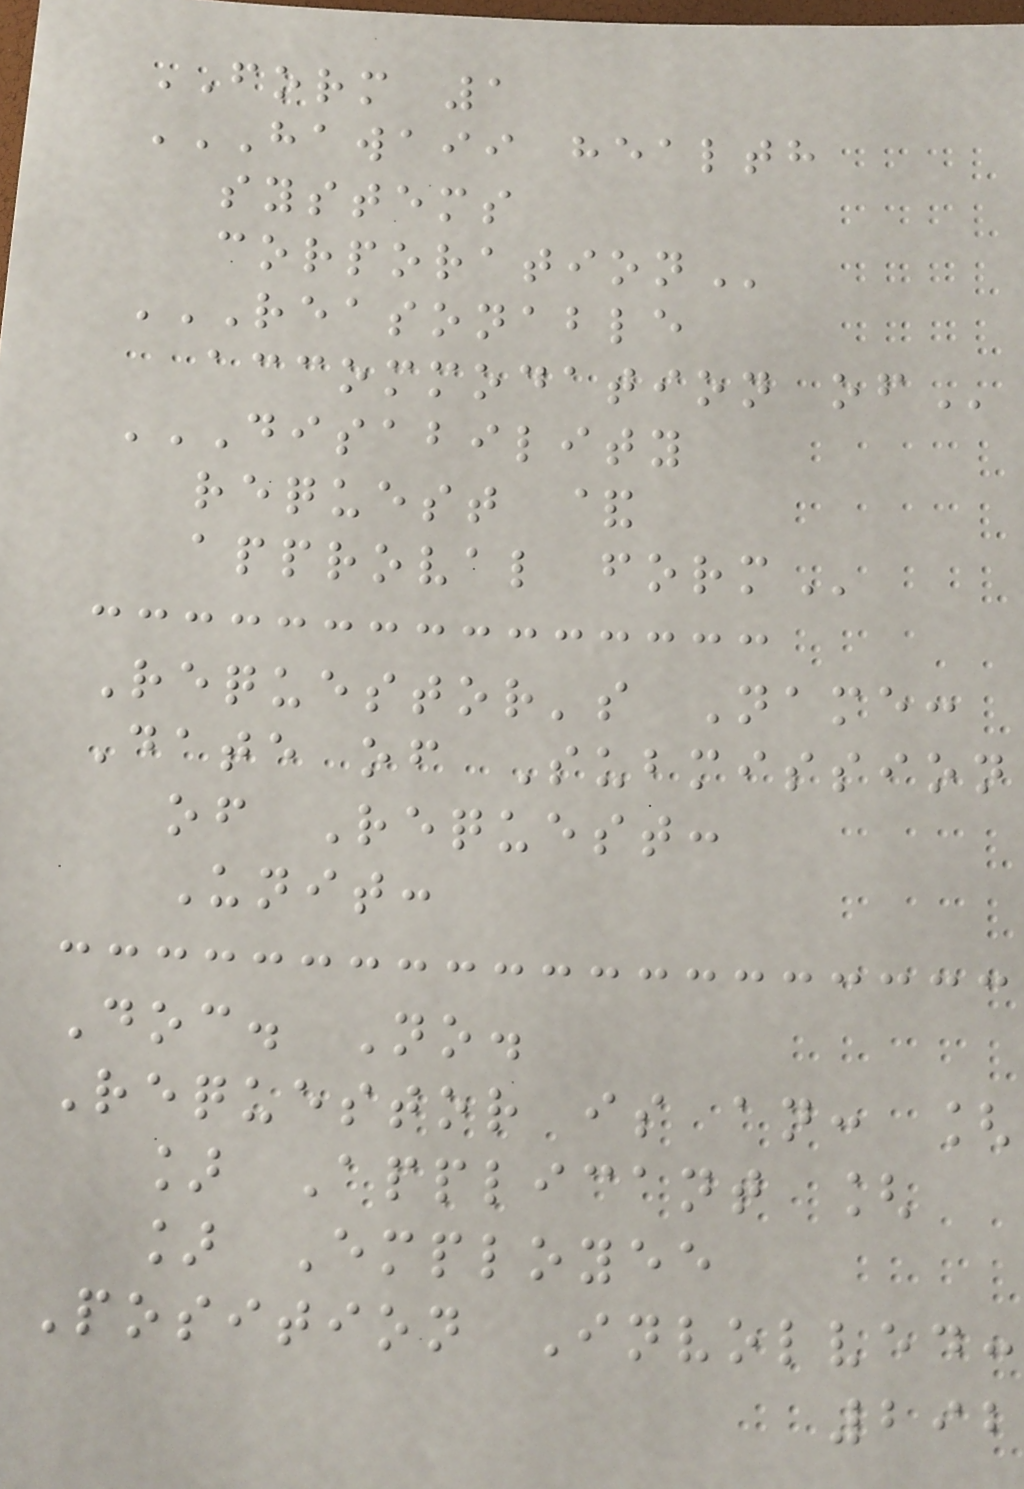FORM 1
HAWAII HEALTH
SYSTEMS
CORPORATION
REASONABLE
ACCOMMODATION OF
DISABILITY
REQUEST &
APPROVAL FORM
Requestor's Name:
Date of Submission
of Request:
Unit:
Doc. No.
Requestor is an: [
] Applicant [
] Employee
Position Involved:
292
